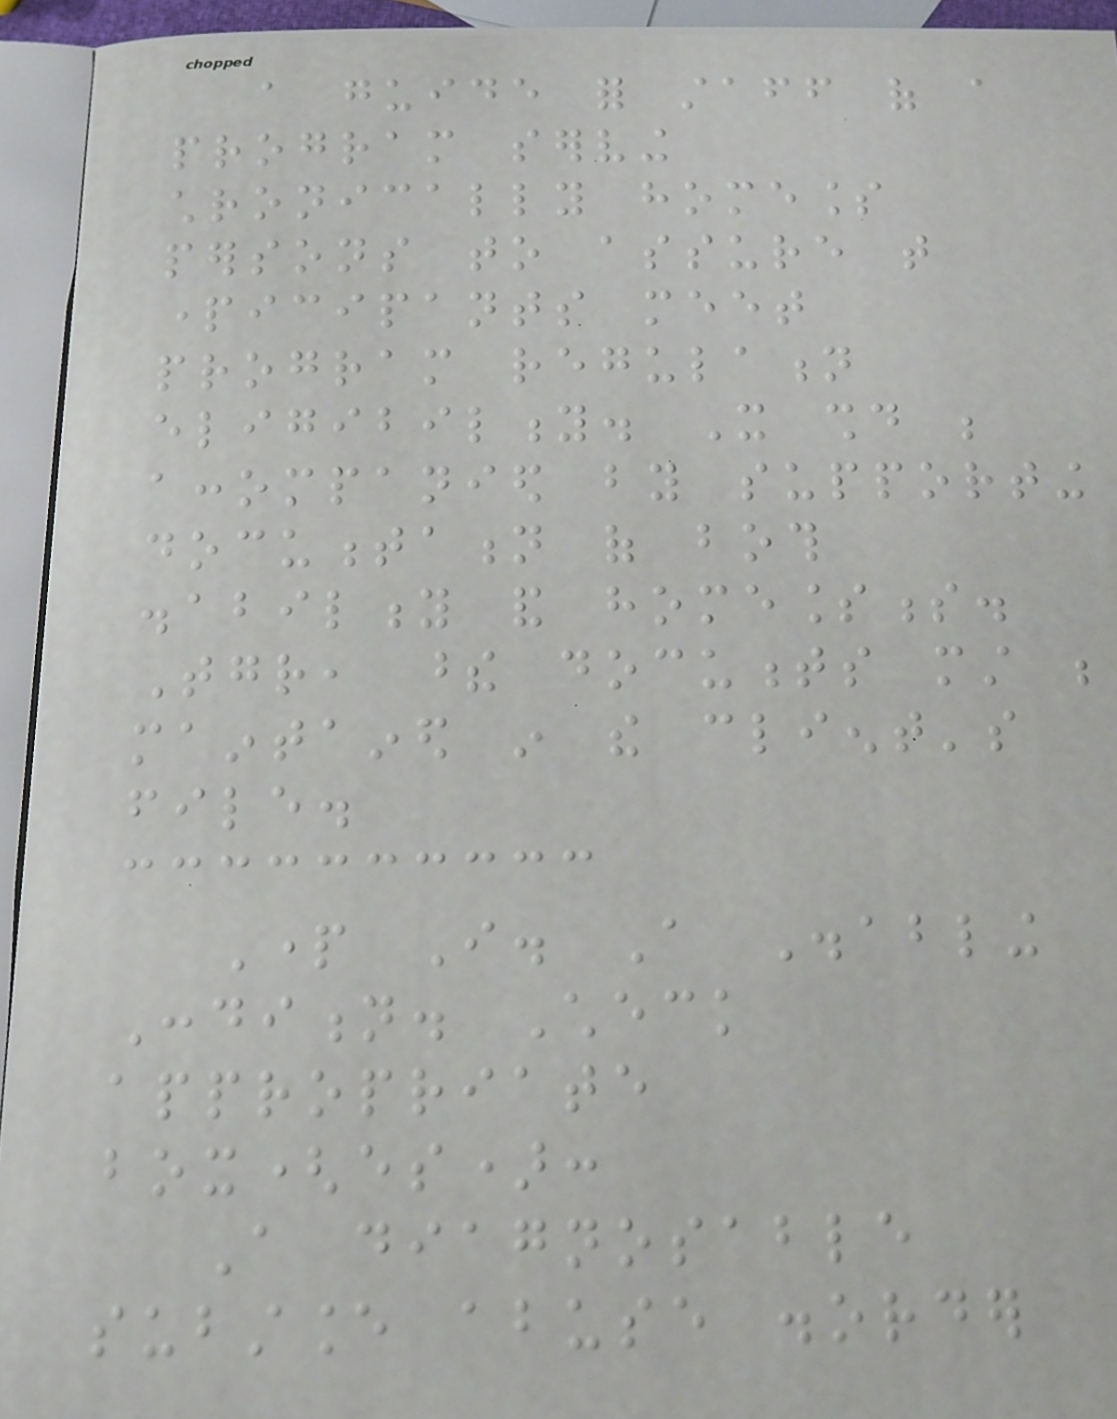a guide for staff of a
program serving
chronically homeless
persons to assure that
participants meet
program regulation
eligibility. It should be
accompanied by supporting
documentation of both
disability and homelessness.
Together, these documents must be
maintained in the client's
file.
Part I. A Disabling
Condition. Check
appropriate
box(es):
A diagnosable
substance abuse disorder
